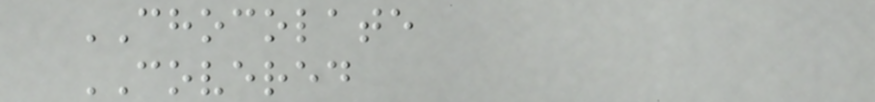CHOCOLATE
COVERED
